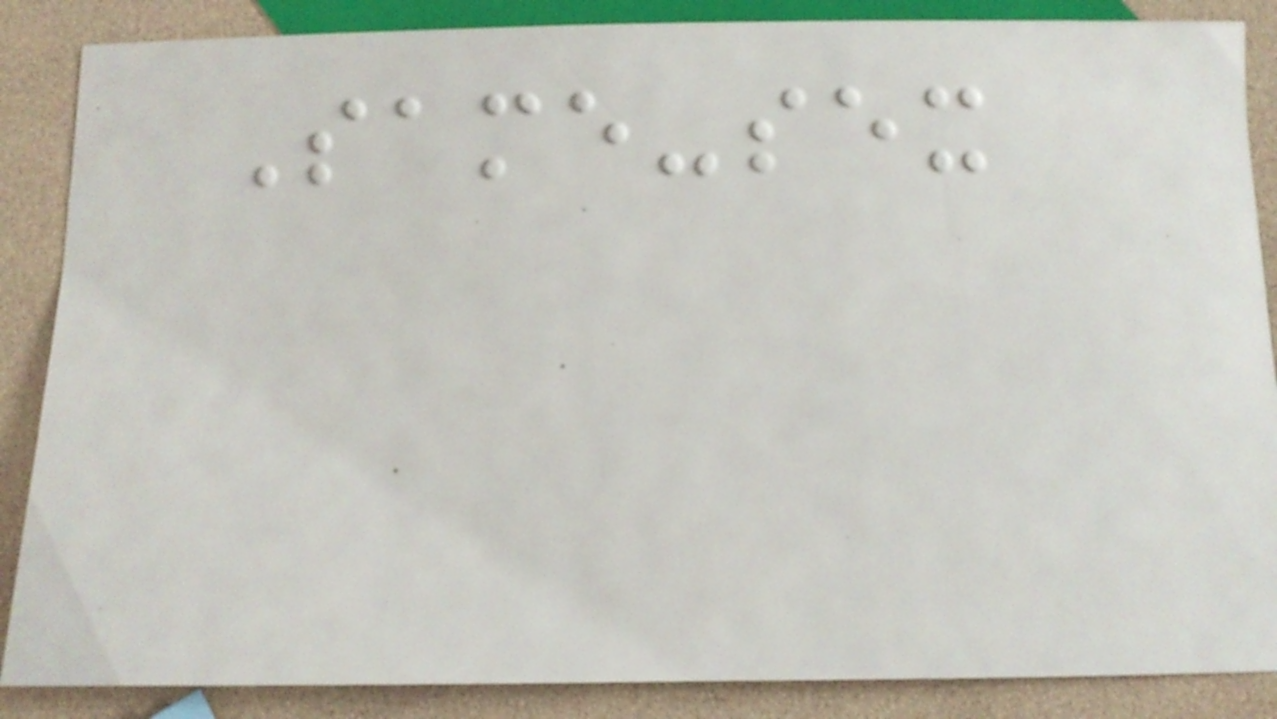Same-sex
